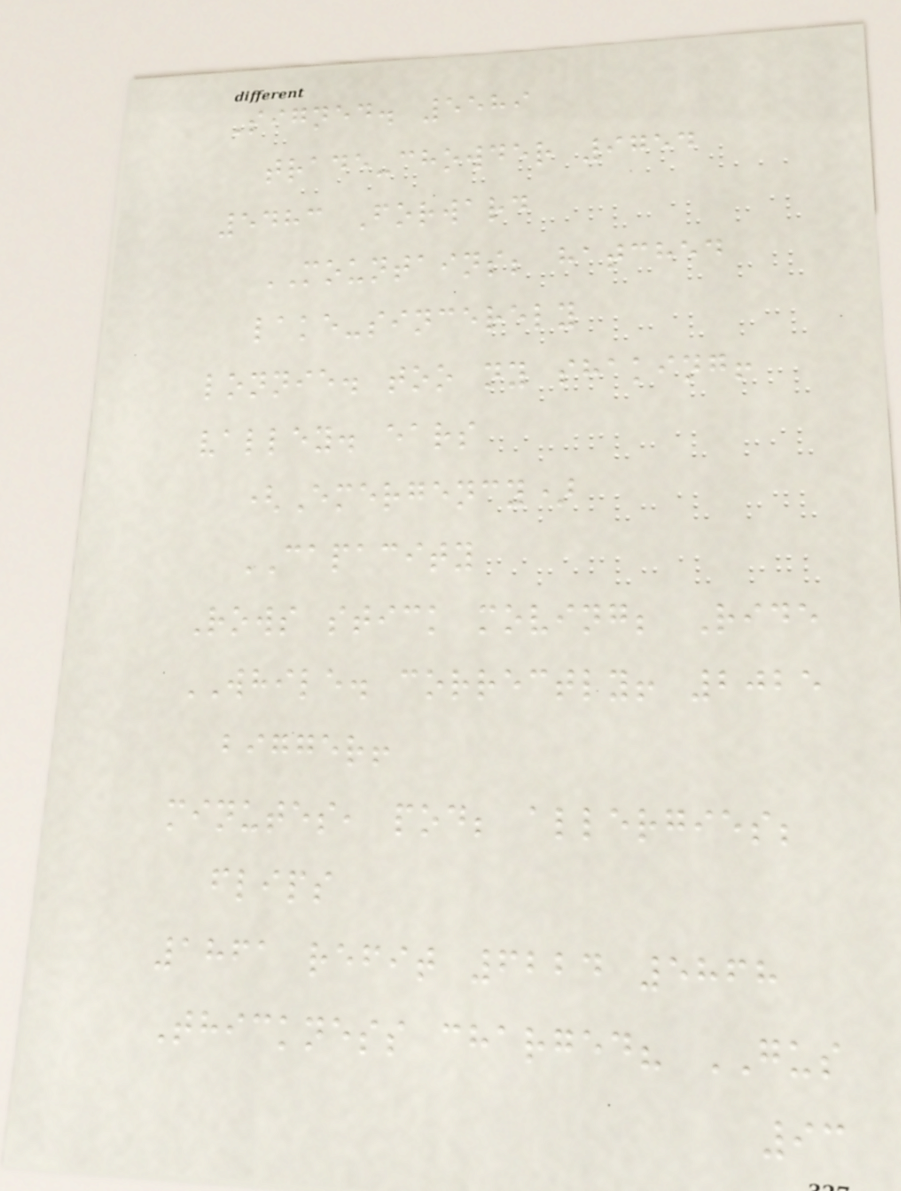Signed. 5589
trade-chowder 9754
5483 Forward
MOUNTAINS; hatched
lake-sincerely
lonnie. too ny shaking!
valley. ears
(Emergency)
CAPACITY
Rows stick moving; Ride
WHILE. correctly! 2025
bigger!
minutes, pod; allergies;
flips
1861 refit 6224 5868
Thickness charged? GUS
93
